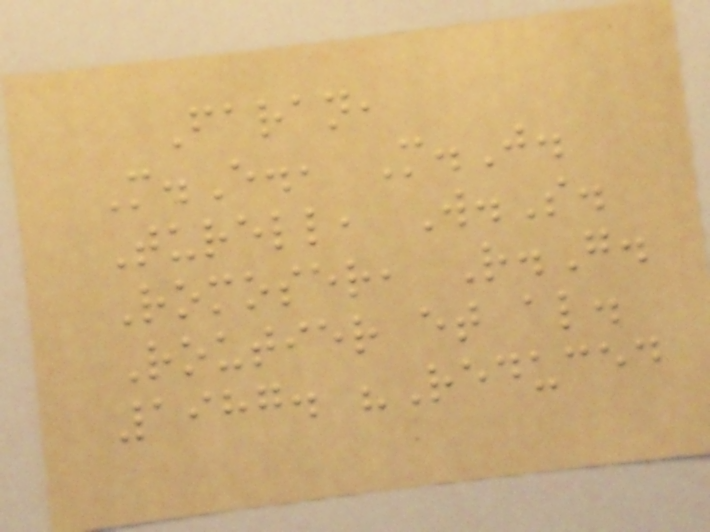Faran,
M.E., M.J.
Turell, W.S.
Romoser, R.G.
Routier et al.
1987. "Reduced
